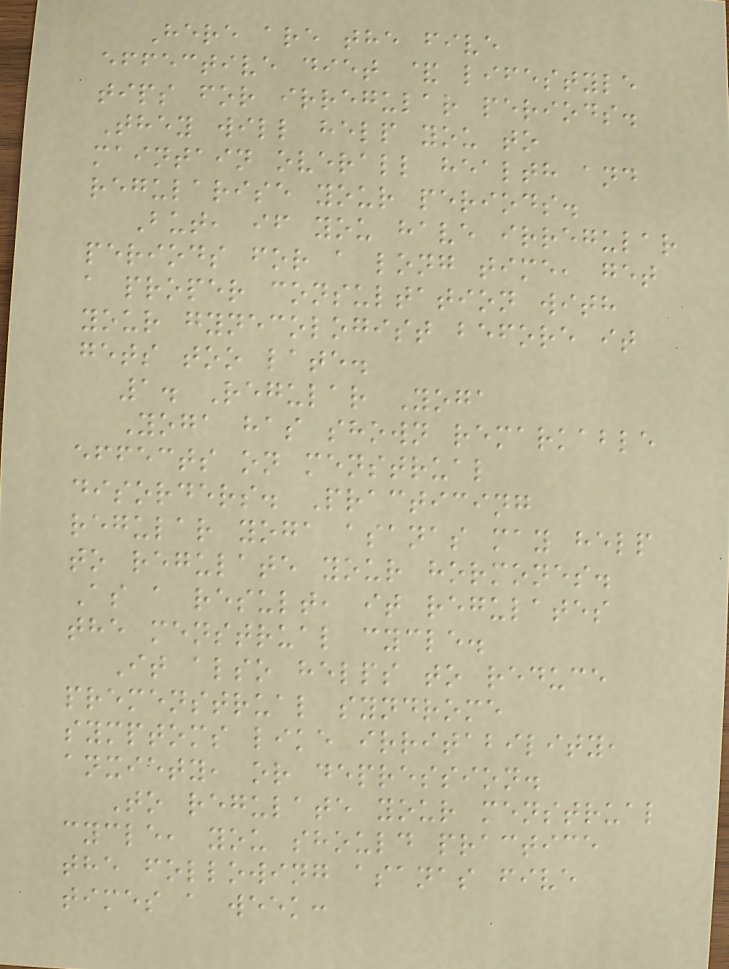Here are the five
effective diet & lifestyle
tips for irregular periods.
They will help you to
maintain overall health and
regularise your periods.
But, if you have irregular
periods for a long time, get
a proper consultation with
your gynecologist before it
gets too late.
1. Regular Yoga
Yoga has shown remarkable
effects on menstrual
disorders. Practicing
regular yoga asanas may help
to regulate your hormones.
As a result, it regulates
the menstrual cycle.
It also helps to reduce
premenstrual syndrome
symptoms like irritability,
anxiety, or depression.
To regulate your menstrual
cycle, you should practice
the following asanas five
times a week:
